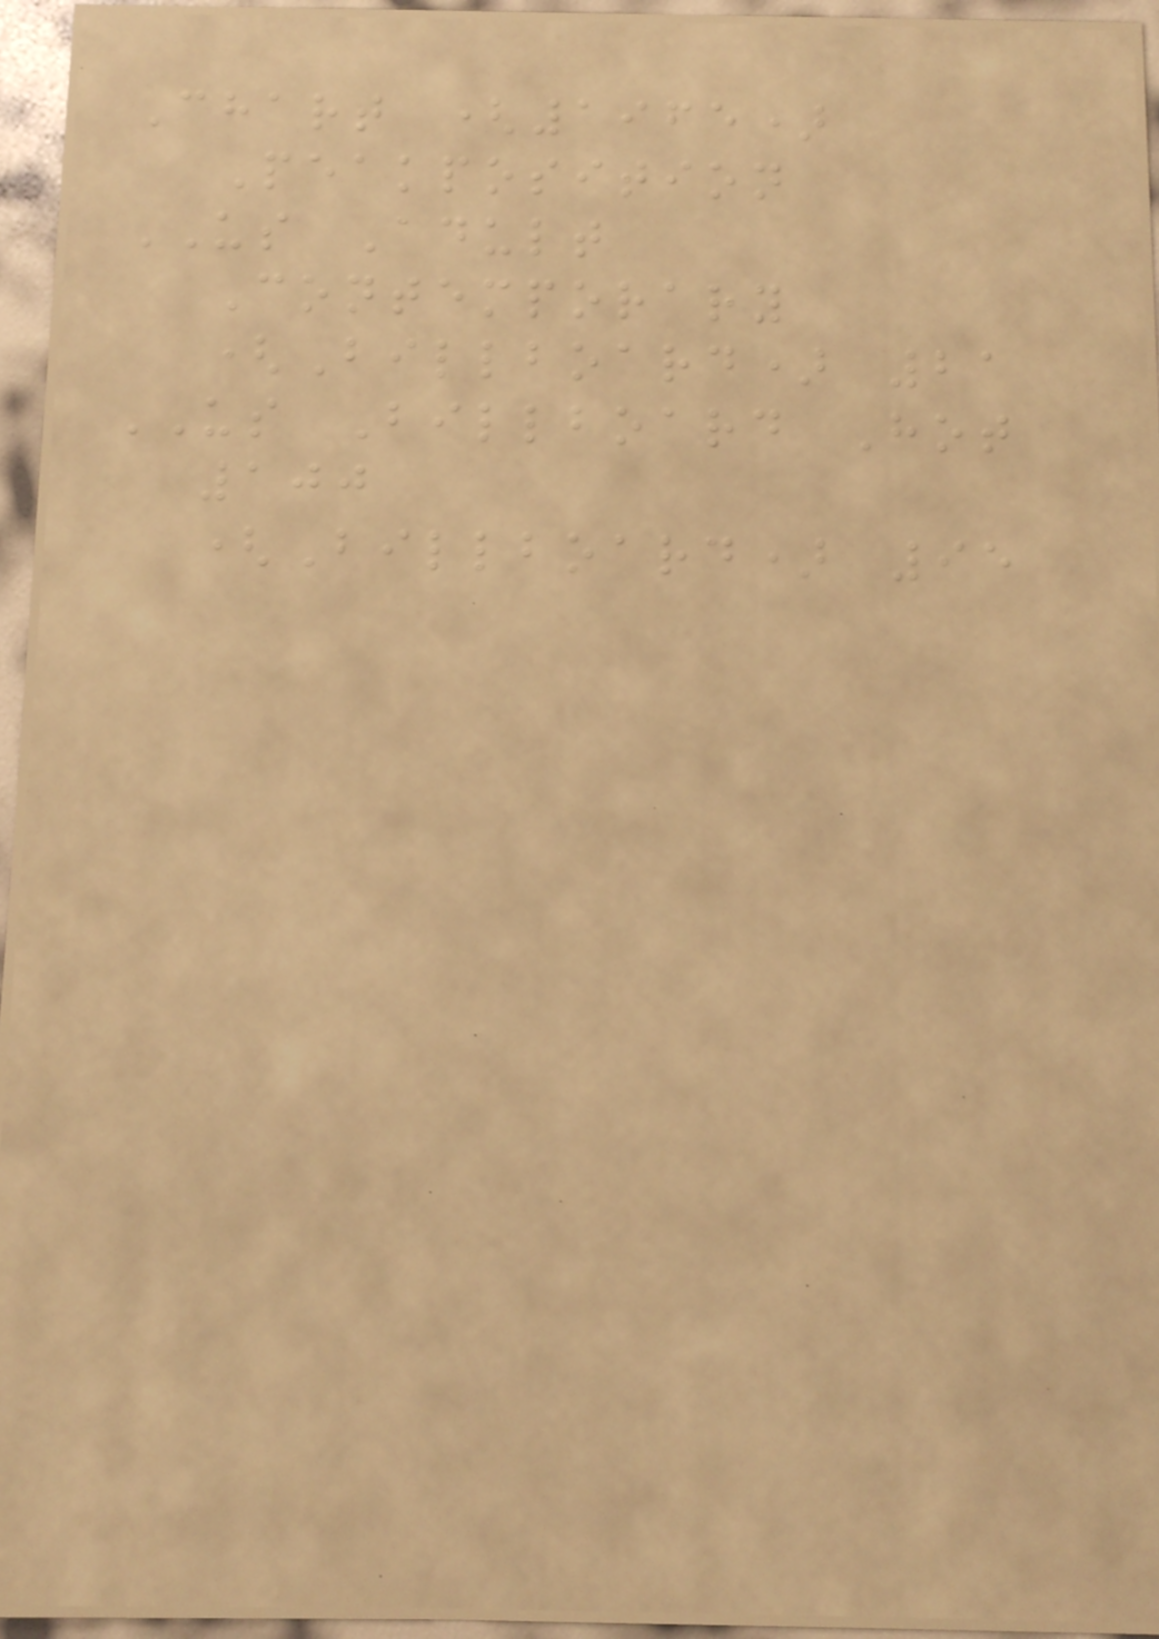Chart (1965)
Peakposition
US Adult
Contemporary
(Billboard) 21
US Billboard Hot
100
(Billboard) 95
